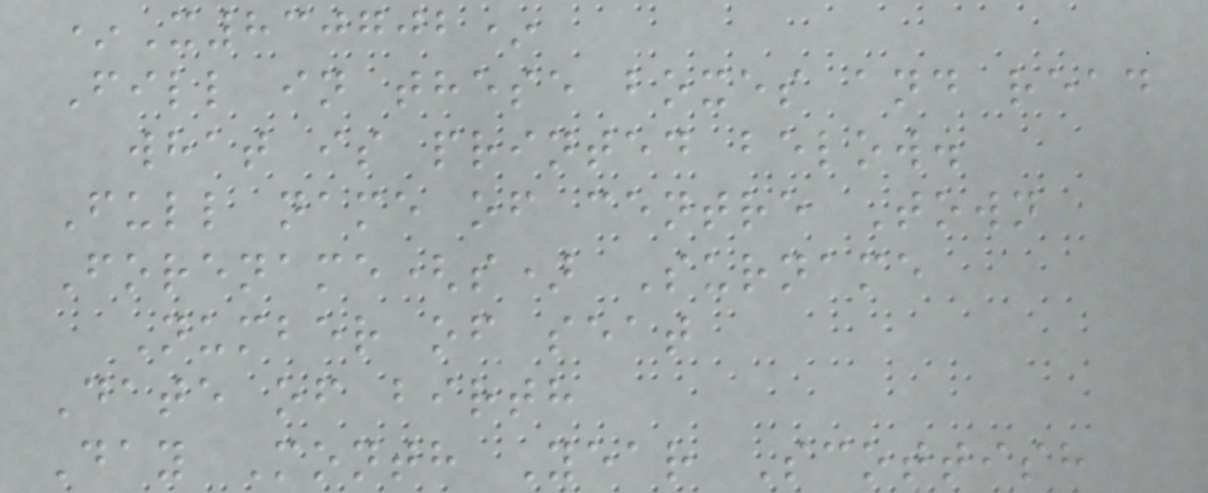*X830702*
Fill in these boxes and read
what is printed below.
Full name of centre Town
Forename(s) Surname
Number of seat
Date of birth
Day Month Year Scottish
